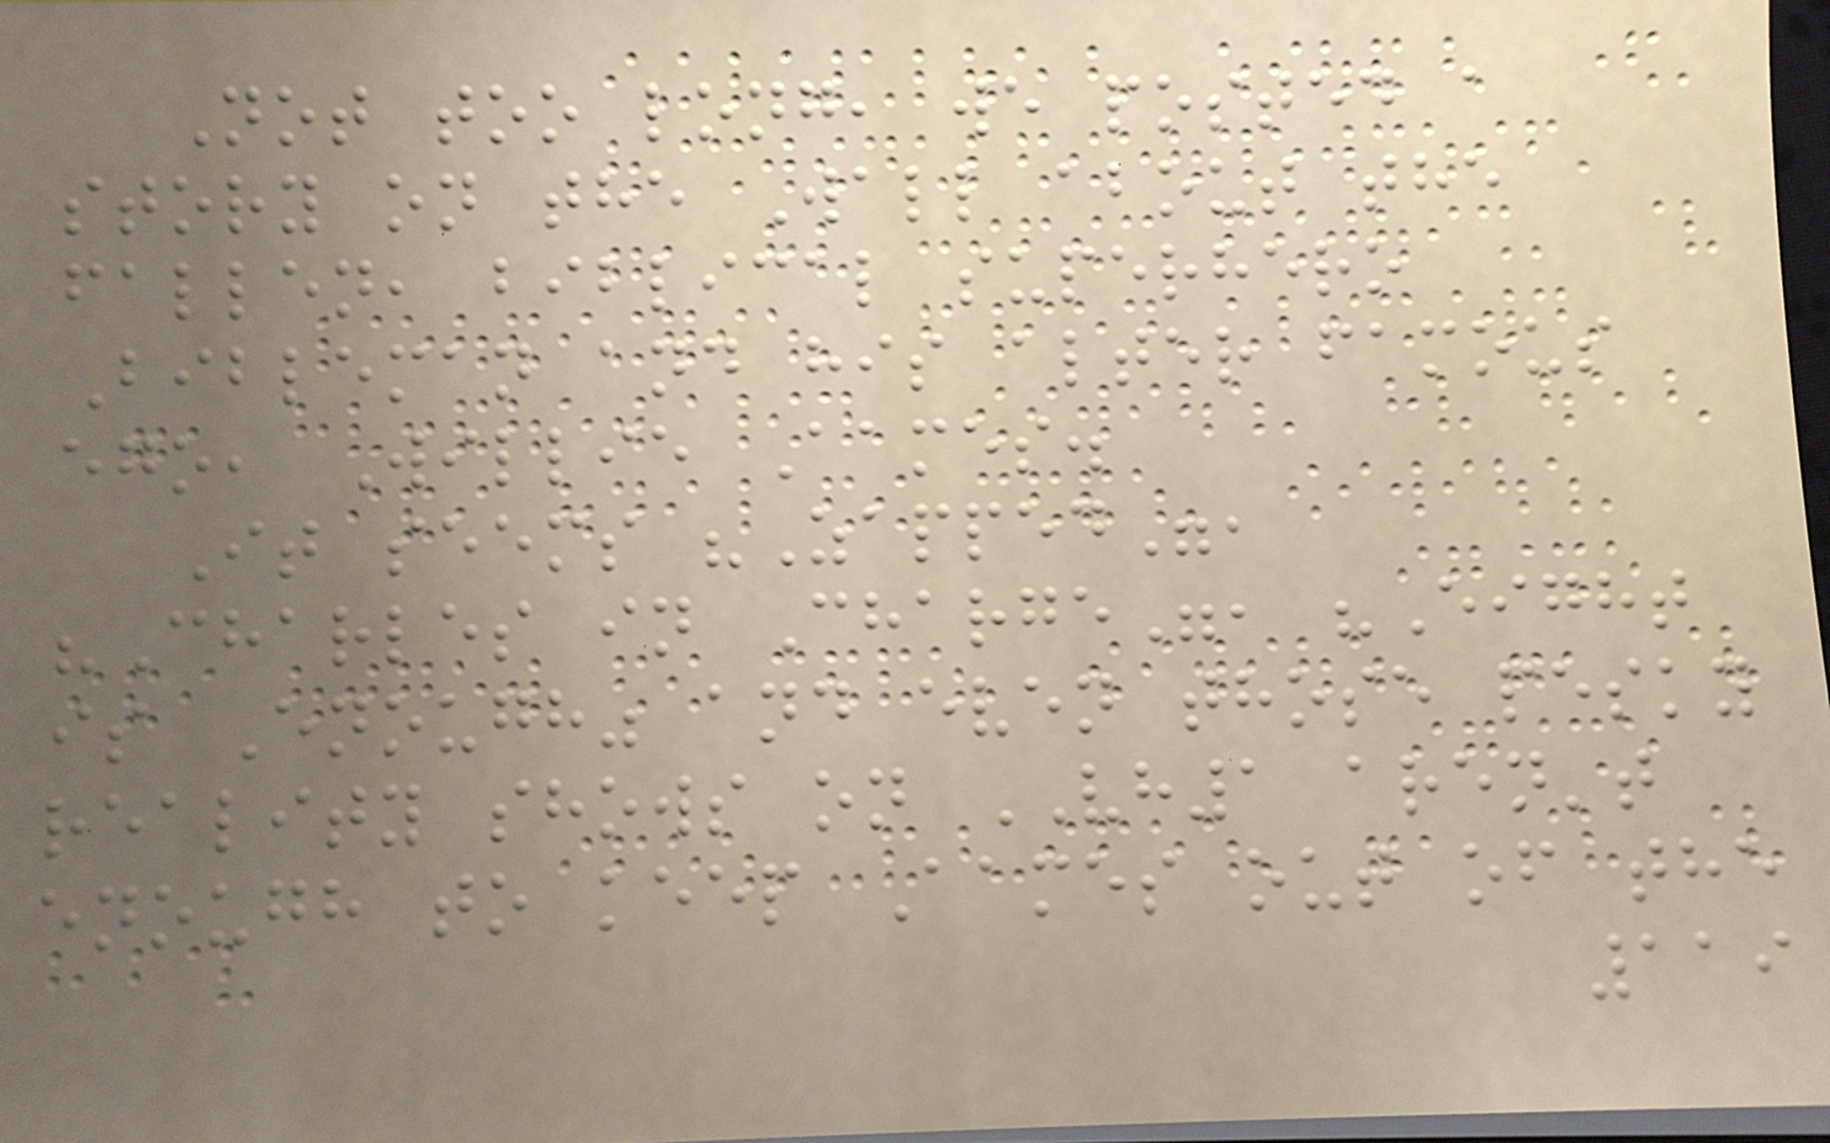Not too long, we posted a
story on the Wall about the
fallen, biblical superhero
Bibleman and his alter famous
ego, Willie Aames.
It seems "Zapped",
"Charles in Charge", "Eight
is Enough" and even those pesky
reality shows on VH1 aren't
enough to keep Aames out of the
119
